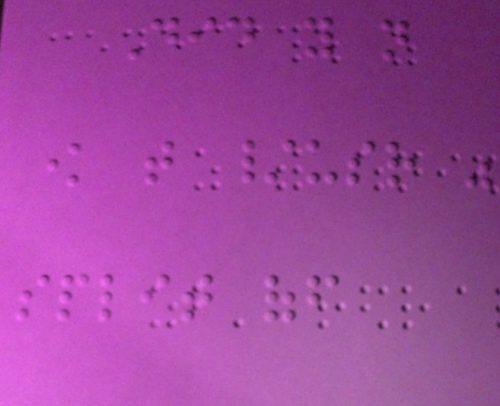Did you not
know that /usr was
split off
